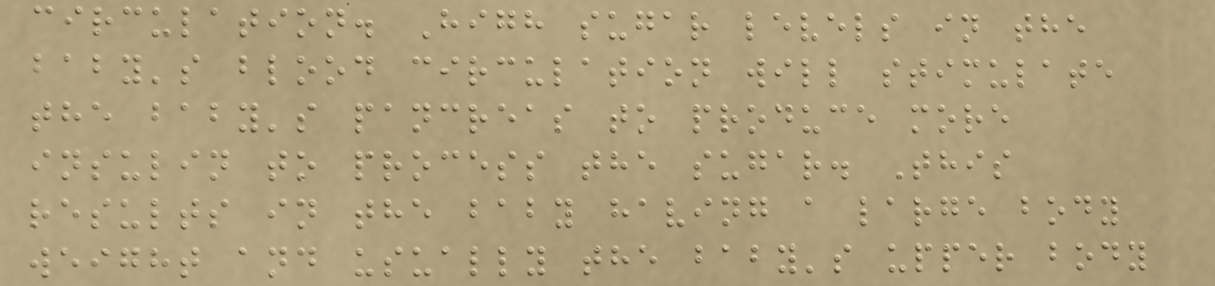circulation. High sugar levels in the
baby's blood circulation will stimulate
the baby's pancreas to produce more
insulin to process the sugar. This
results in the baby having a large body
weight and usually the baby's upper body
